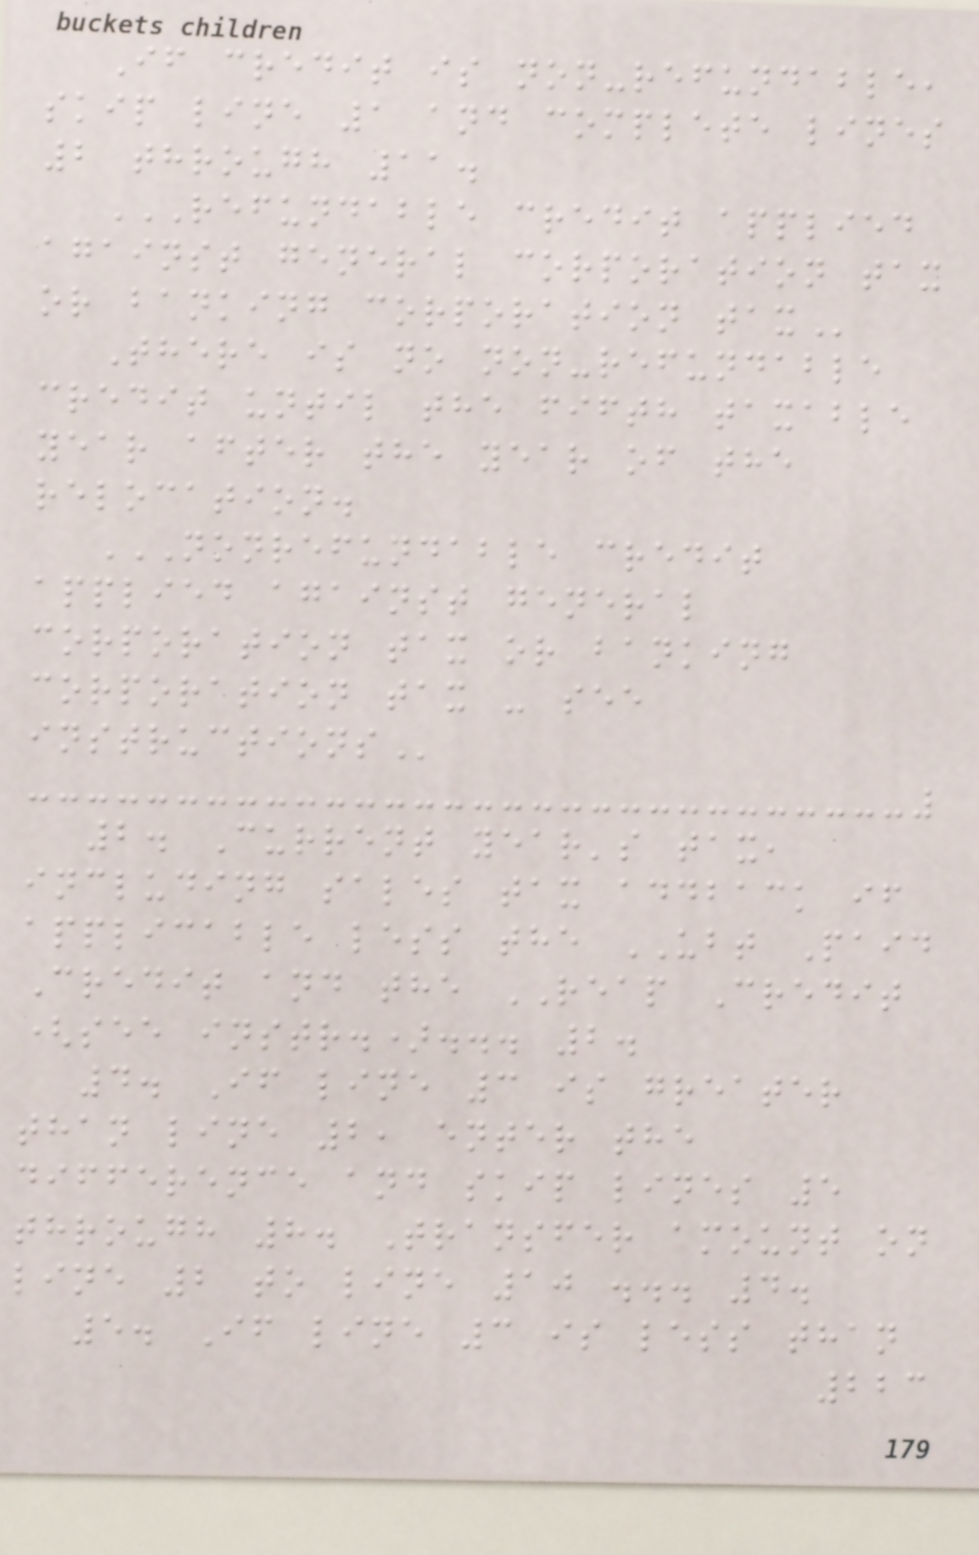If credit is non-refundable,
skip line 1 and complete lines
2 through 11.
REFUNDABLE CREDIT APPLIED
AGAINST GENERAL CORPORATION TAX
OR BANKING CORPORATION TAX
There is no non-refundable
credit until the fifth taxable
year after the year of the
relocation.
NONREFUNDABLE CREDIT
APPLIED AGAINST GENERAL
CORPORATION TAX OR BANKING
CORPORATION TAX - SEE
INSTRUCTIONS
2. Current year's tax,
including sales tax addback if
applicable less the UBT Paid
Credit and the REAP Credit
(see instr.)... 2.
4. If line 3 is greater
than line 2, enter the
difference and skip lines 5
through 8. Transfer amount on
line 2 to line 10 ... 4.
5. If line 3 is less than
223
